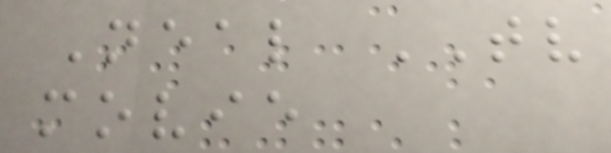Neal TV
movie
